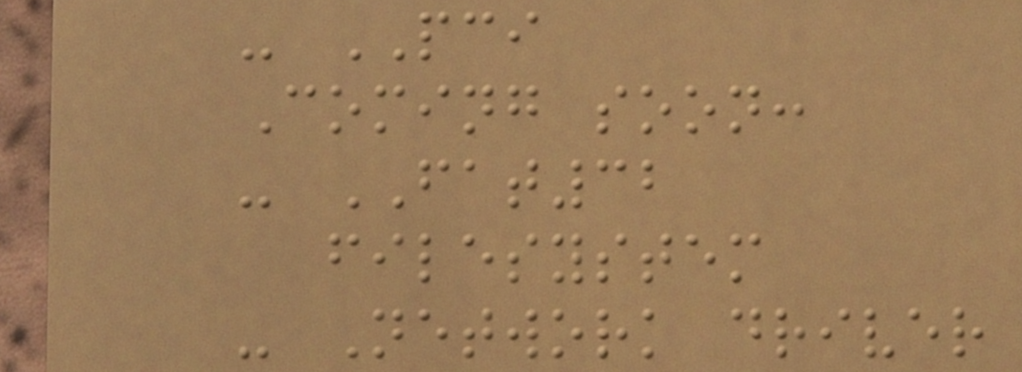- PCI
Coming soon:
- FAT32
filesystem
- Network driver
